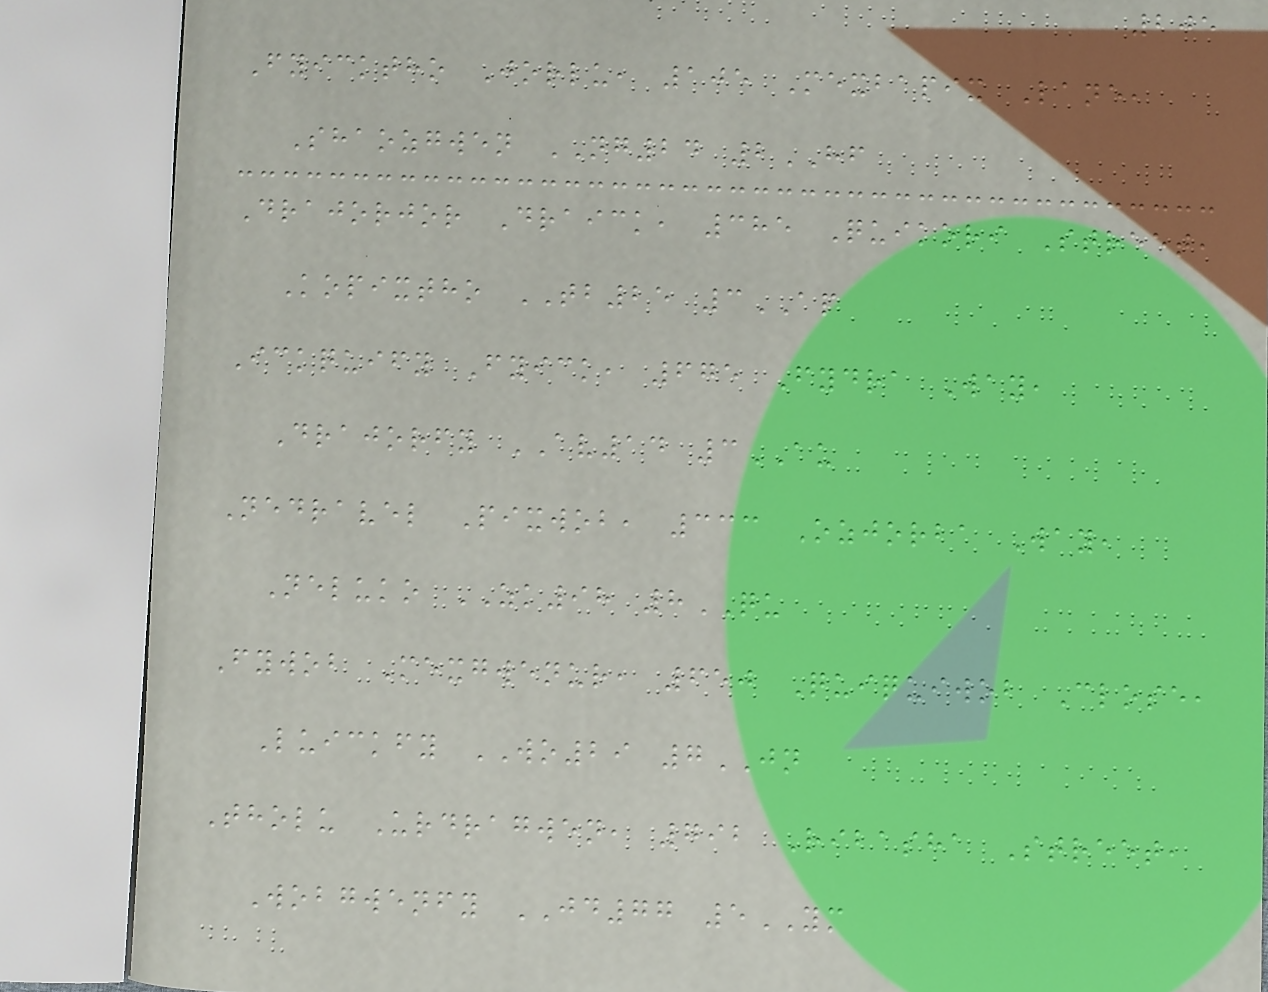205
Fyicktho Jorlu, 105 Mexbapix Lane,
Shaozgwen NG24 2HF
Drajorjor Draick, 385 Quikori Street,
Kopixtho TB25 3AP
Ickquify Fyick, 675 Fydra Way,
Drajorfy AV14 3AU
Nedravel Pixwob, 333 Ozjorba Way,
Neluko ZK98 8QU
Fywob Mexgwenur, 650 Quiquiwob Close,
Luickfy WO29 7JN
Tholu Urdragwen, 792 Ribasha Street,
Wobgwenfy JD77 5YM
